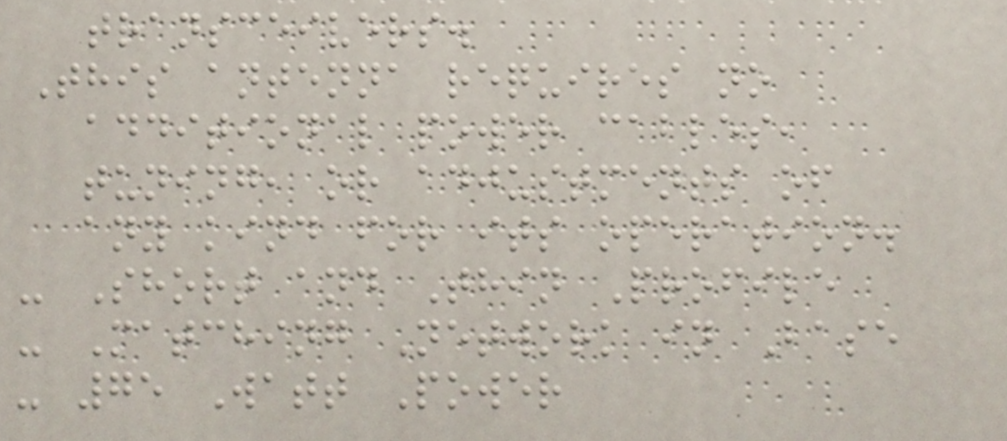transceivers.
This antenna requires no
additional power cables,
tuning, or adjustments of
any kind for its operation.
- Short and Thin Profile
- Matching Network in Base
- 75 Watt Power
